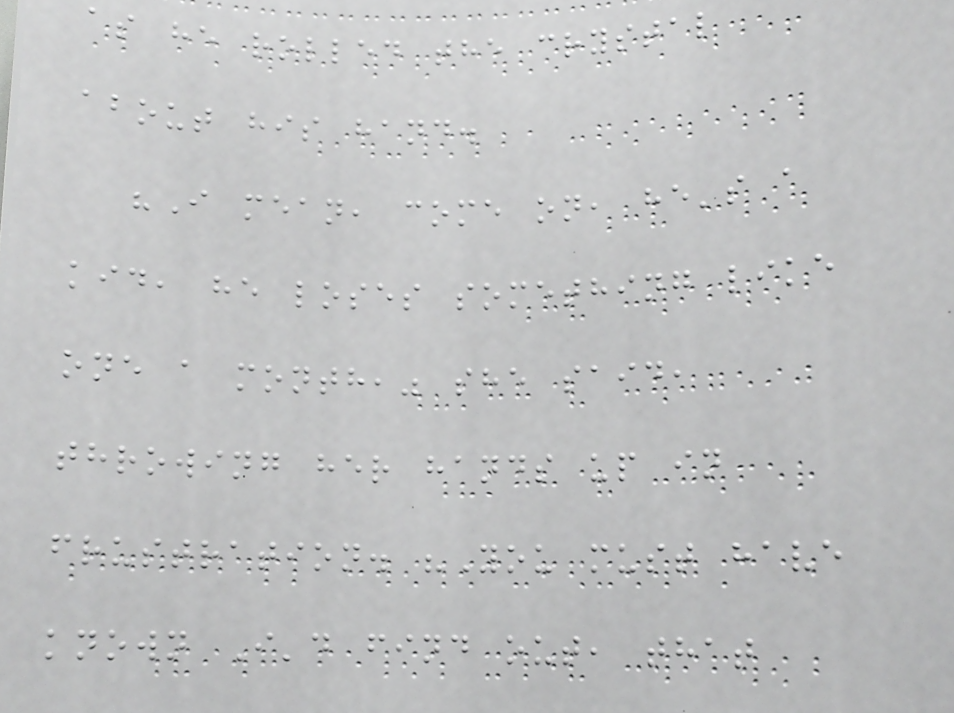as he rolled the crystal
about his hand.
"I mean, come on, he's a
kid, he loses something like
one a month," she said,
throwing her hands up in
frustration. "You must have
known I'd find out, that
